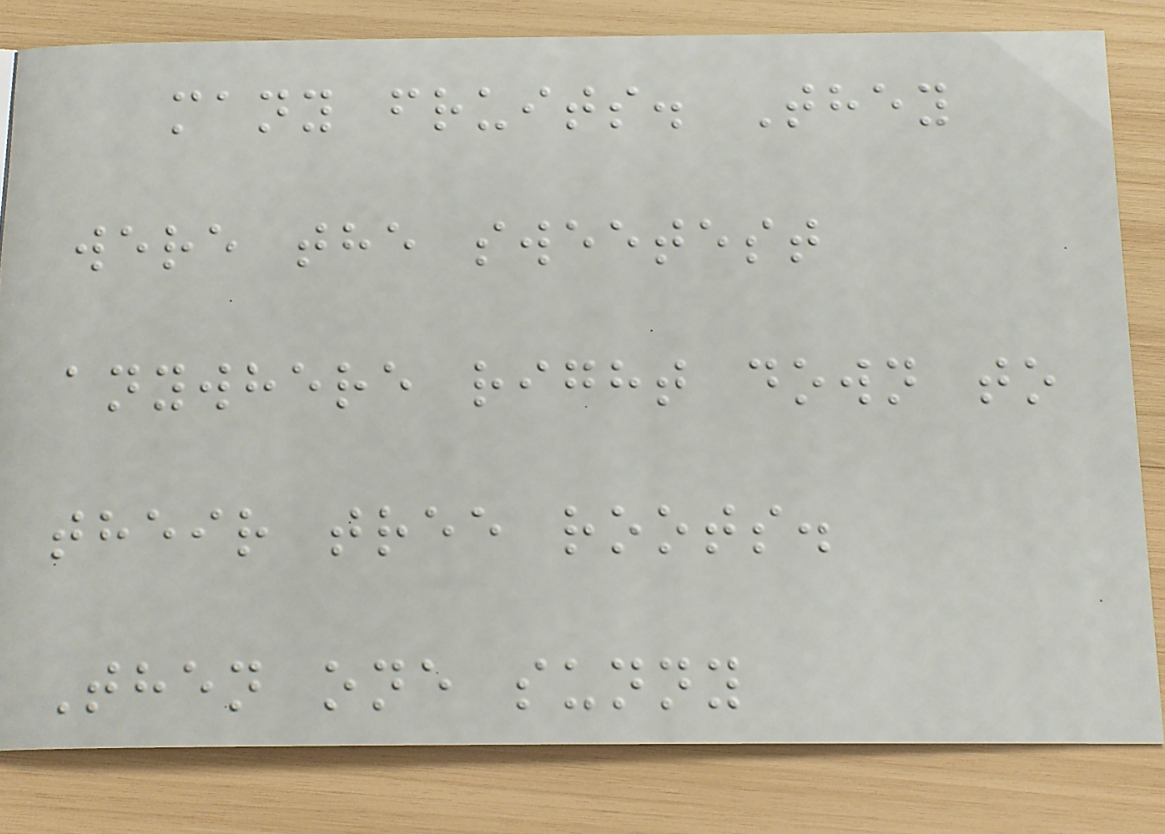many fruits. They
were the sweetest
anywhere right down to
their tree roots.
Then one sunny
